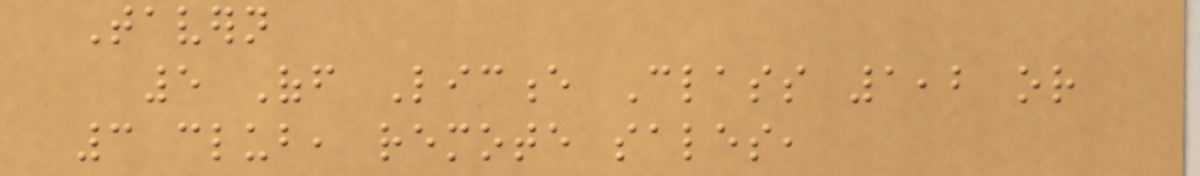Tavern
5 Off Licence Class 1,2 or
3 club, remote sales,
